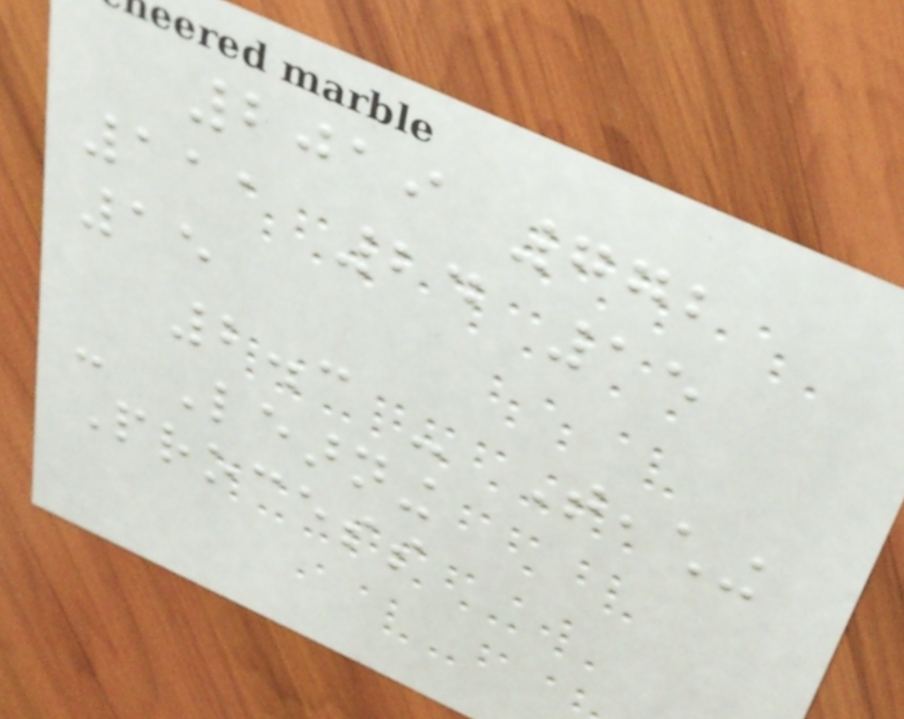2019 772
111 24 15
15
2.3 - Teaching
- Learning
Process
